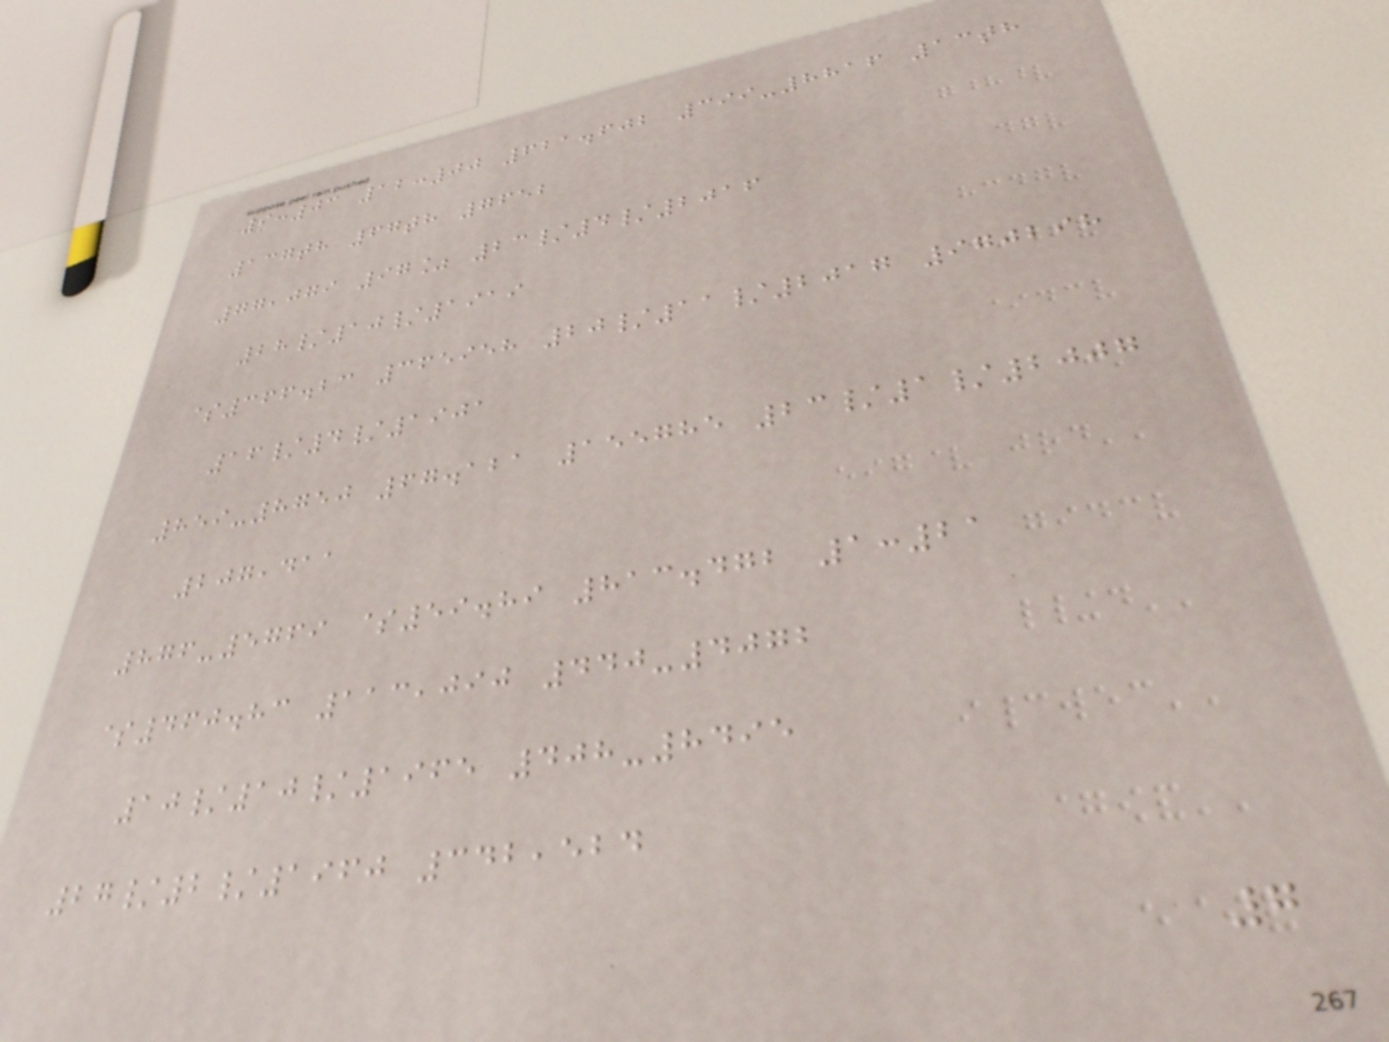9:03 12:00 621.602 399-8816 13th
137th 67th 7652
77,079 97% 23/4/2016
28/10/1919
$366.23 365958 20/11/2017 970298
16/4/1901
859-8750 67.121 155785 23/1/2007
207,411
876-5769 $59.89 813.472 1:21
$460.83 113,090 440-4072
10/10/1965 408-8495
27/2/1960 342,524
7
